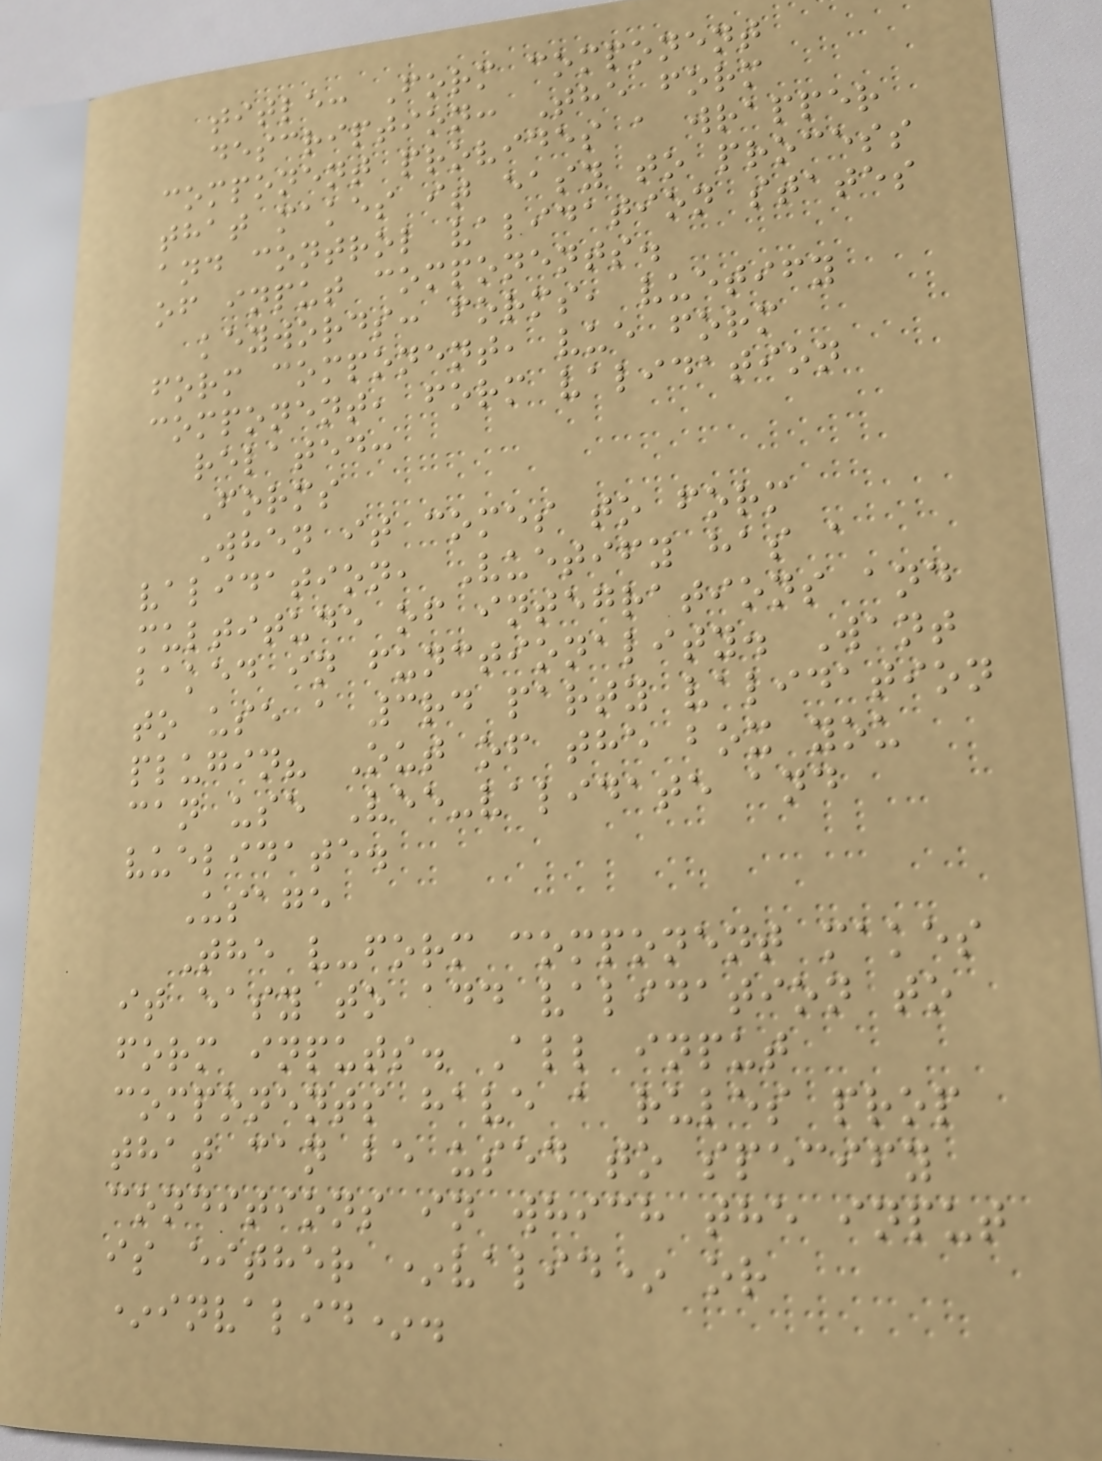title: Form component
description: The form
component provides a wrapper
that makes it easy to process
and control validation states
of input components.
keywords: forms, vuetify
form component, vue form
component, form validation
related:
Forms
When it comes to form
validation, Vuetify has a
multitude of integrations and
baked in functionality. Want
to use a 3rd party validation
plugin? Out of the box you
can use Vee-validate and
vuelidate.
Usage
The v-form component makes
it easy to add validation to
form inputs. All input
components have a rules prop
that can be used to specify
conditions in which the input
is either *valid* or
*invalid*.
